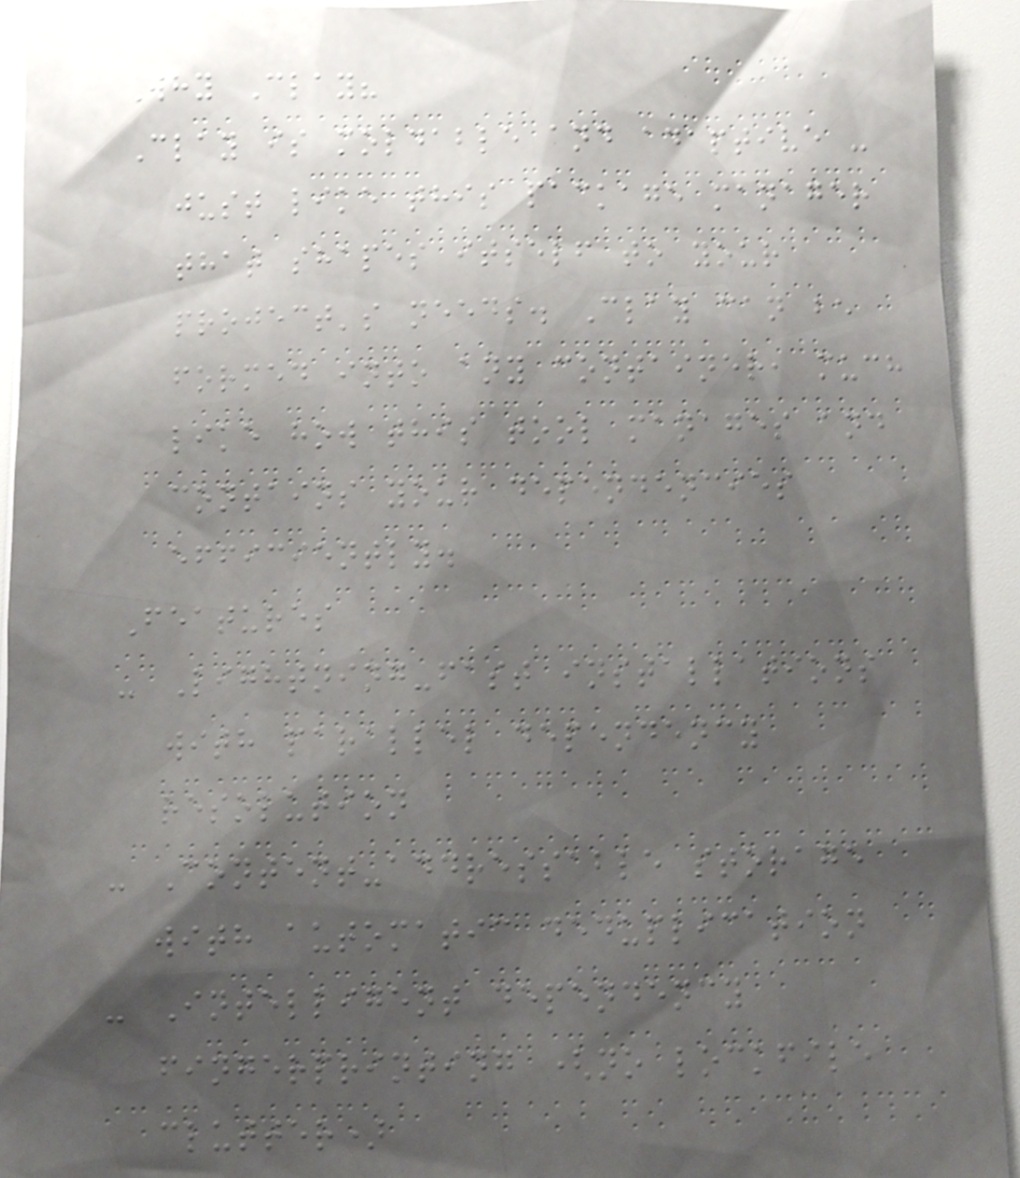Why Clay?
Clay is moldable and adaptive -
just like this package manager
that shapes itself to your
project's needs. Clay can be
formed into any container, much
like how this tool manages and
contains your dependencies
efficiently.
Features
- Lightning-fast installations
with parallel dependency
resolution
- Content-addressable storage
with automatic deduplication
- Intelligent dependency
fingerprinting (no lockfile
clutter)
